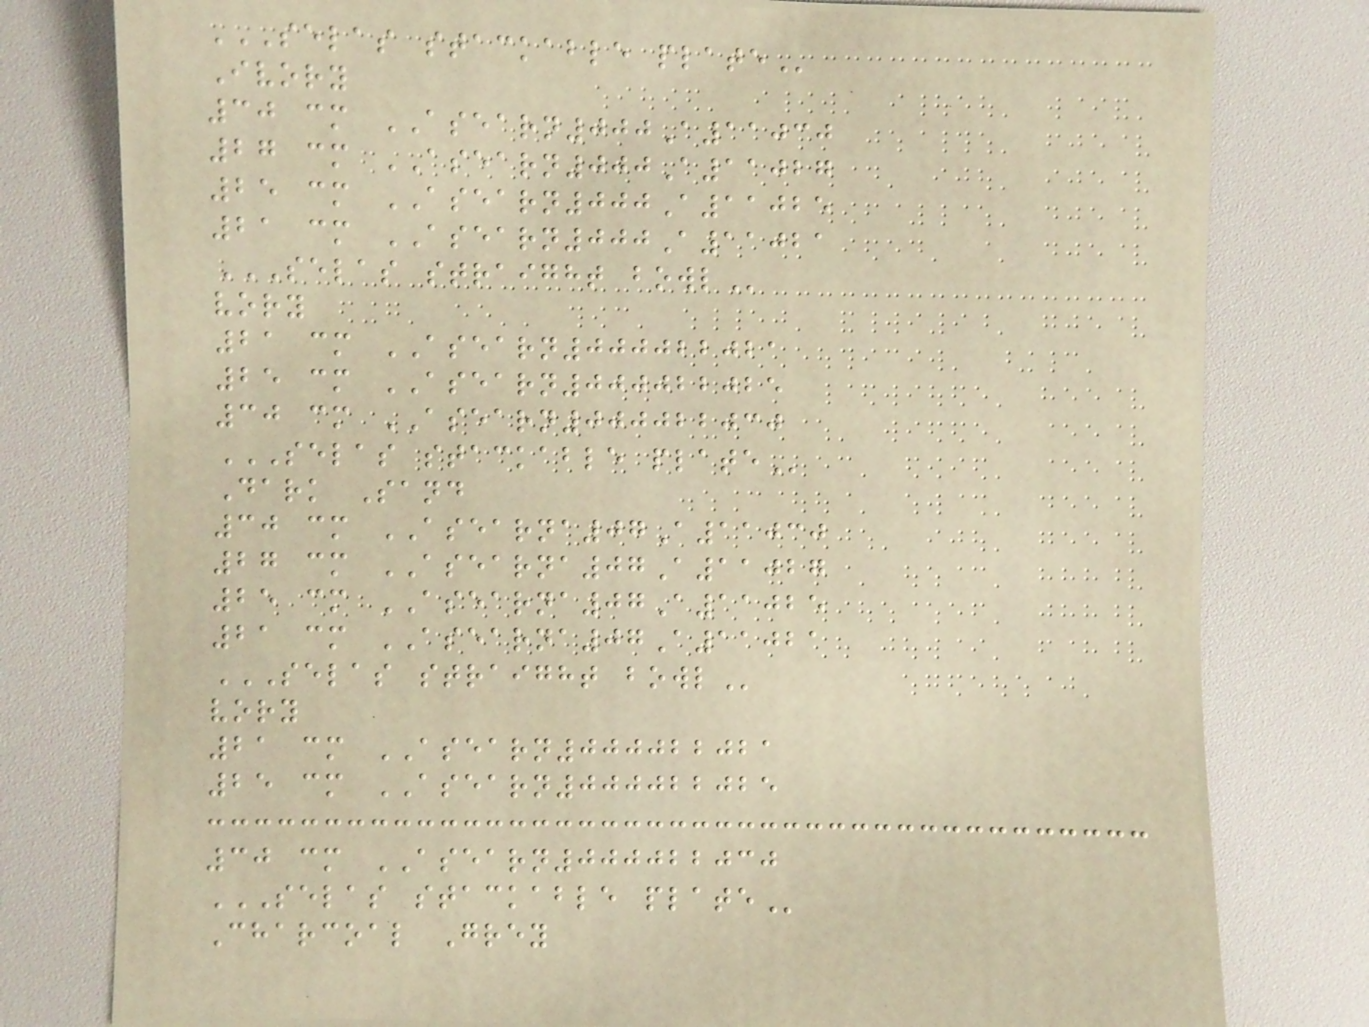SELAS STACKABLE PLATE
Ivory
30 cm ASEARN000A11030
27 cm ASEARN000A11027
25 cm ASEARN000A11025
21 cm ASEARN000A11021
SELAS STRAIGHT BOWL
vory
21 cm ASEARN000022021
25 cm ASEARN000022025
30 cm ASEARN000022030
SELAS STACKABLE PLATE
Dark Sand
30 cm ASEARNA07A11030
27 cm ASEARNA07A11027
25 cm ASEARNA07A11025
21 cm ASEARNA07A11021
SELAS STRAIGHT BOWL
vory
21 cm ASEARN000022021
25 cm ASEARN000022025
30 cm ASEARN000022030
SELAS STACKABLE PLATE
Charcoal Grey
